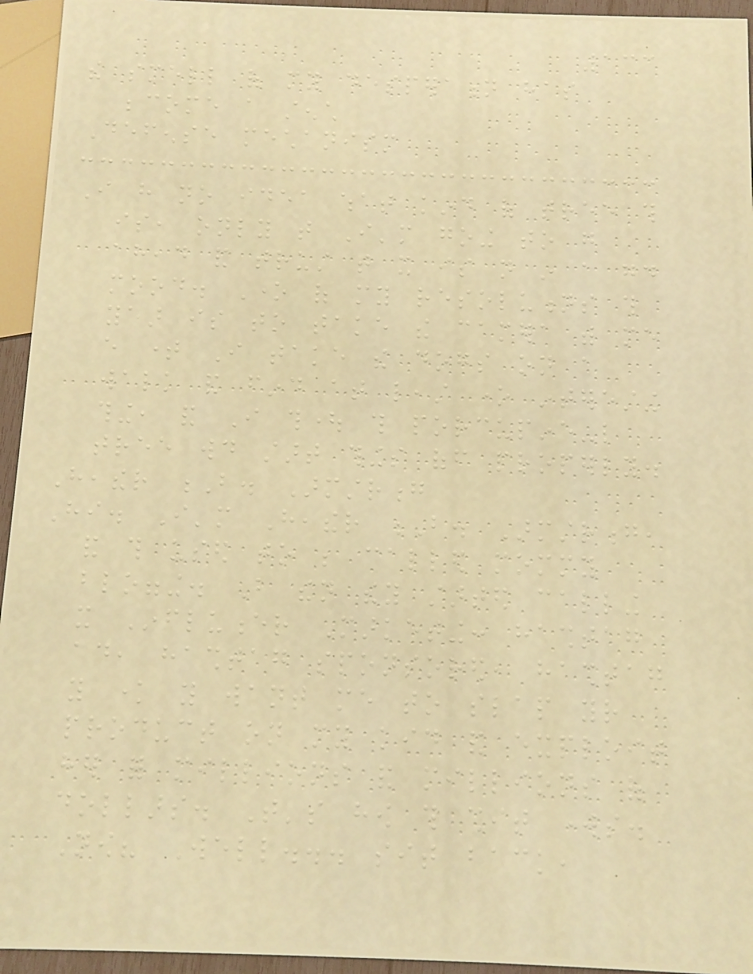133
the smell of my desperation has
become a stench
Defense mechanism
I have no idea what kind of tree this
is, only that I'm going to go
ahead and trust that it is not in a good
mood. One of my resolutions this
year is to take the camera with me
every time I take the dogs on a
walk and find at least one interesting
thing, and I thought this porcupine-like
tree would start things off properly.
Heather B. Armstrong
Hi. I'm Heather B. Armstrong,
and this used to be called mommy
blogging. But then they started calling
it Influencer Marketing: hashtag
ad, hashtag sponsored, hashtag
you know you want me to slap your
product on my kid and exploit
her for millions and millions of
dollars. That's how this shit works.
Now? Well... sit back,
